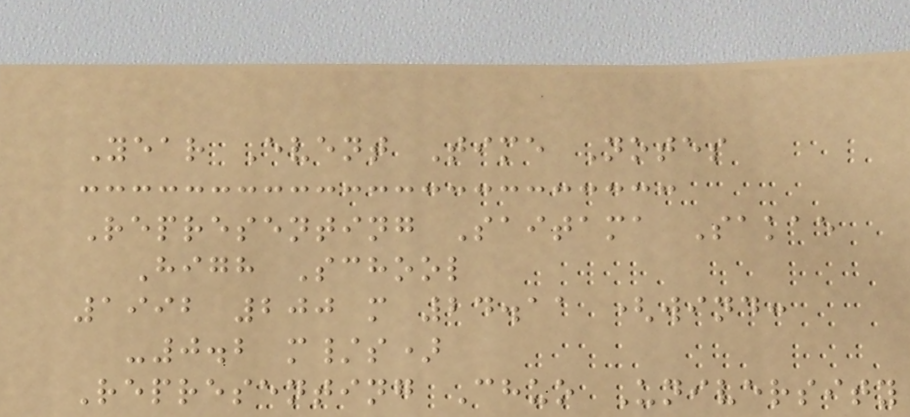Year Event Time Notes
Representing Saitama Sakae
High School
1992 200 m 24.11 (wind:
-0.2 m/s)
Representing Chuo University
